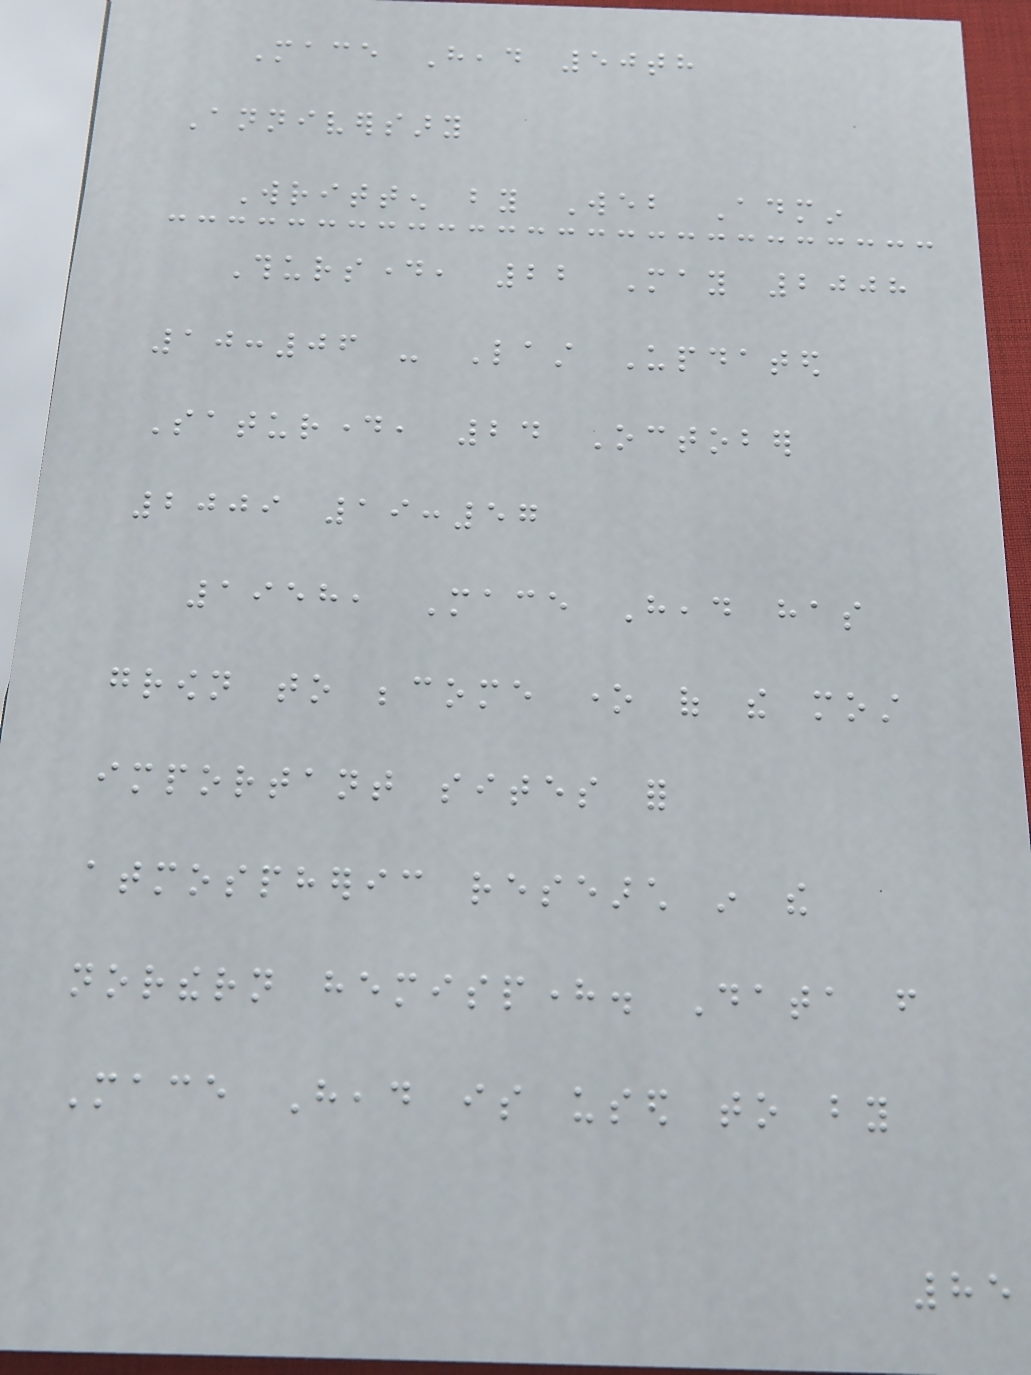Mace Head 50th
Anniversary
Written by Web Admin
Thursday, 22 May 2008
10:06 - Last Updated
Saturday, 24 October
2009 19:57
1958, Mace Head has
grown to become one of the most
important sites for
atmospheric research in the
northern hemisphere. Data from
Mace Head is used to by
85
